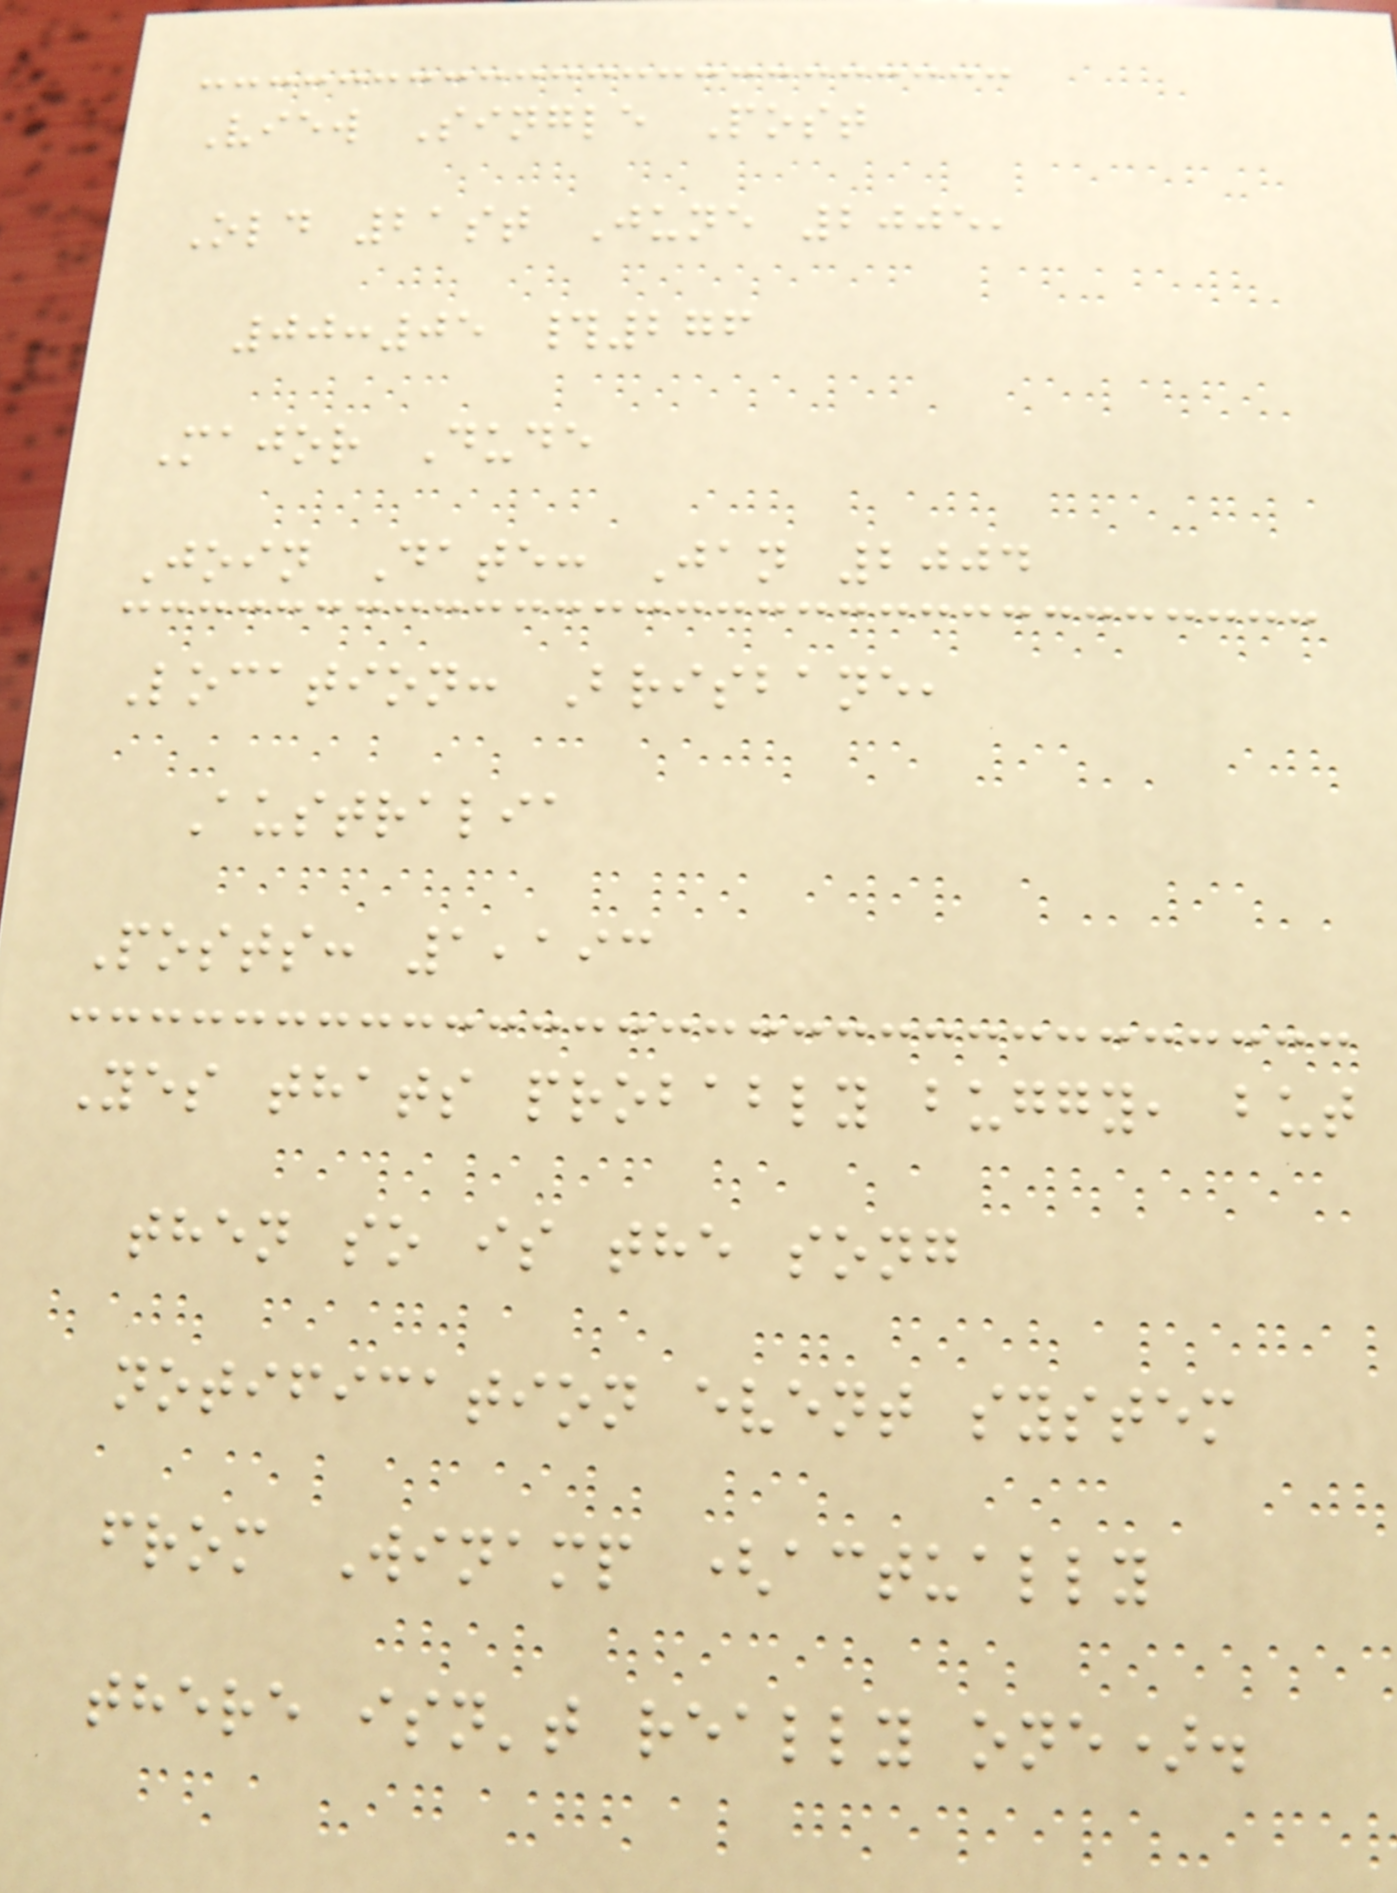View Single Post
Old 21st June 2005,
00:05 #276
Major Dude
Join Date: Jan 2004
Location: Brisbane,
Australia
Posts: 1,193
Yes thats probably buggy, but
then so is the song
notification event system
from Winamp (actually
there isn't really one).
